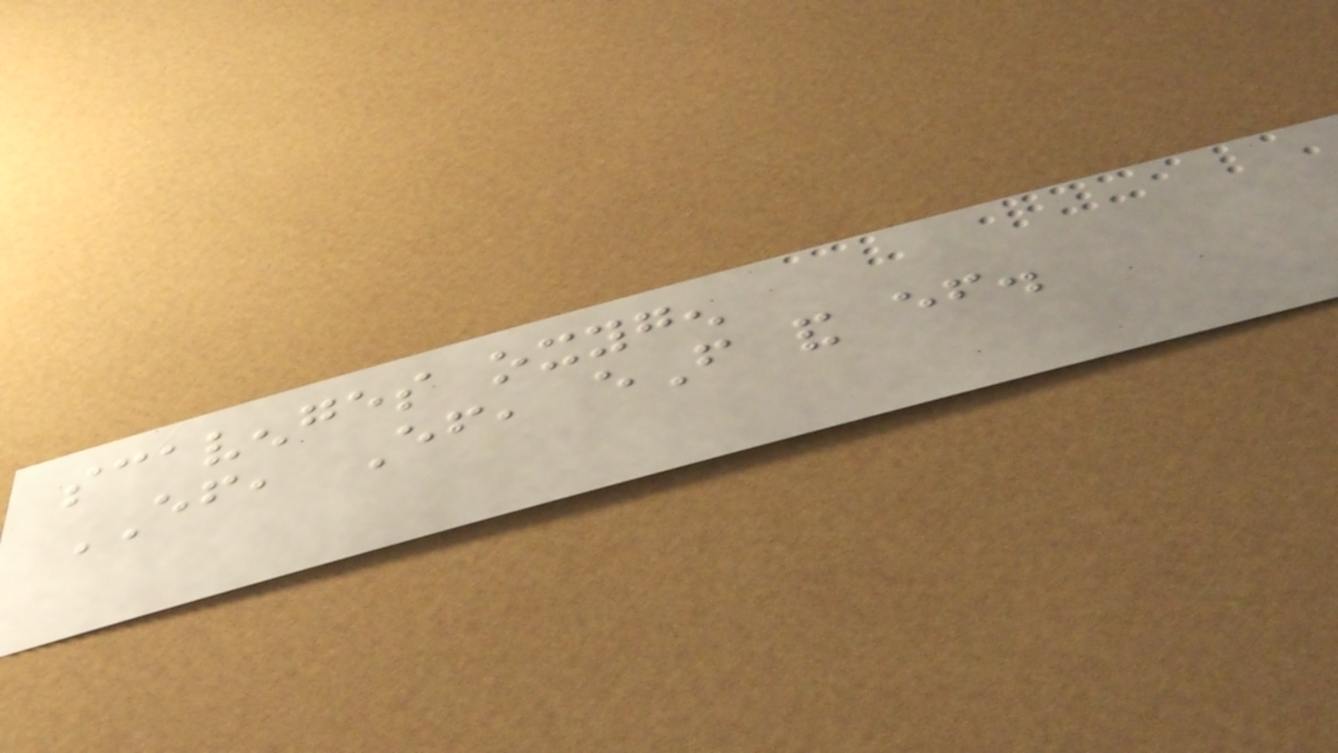scavenges oxygen
EF, Ef, eF and ef.
